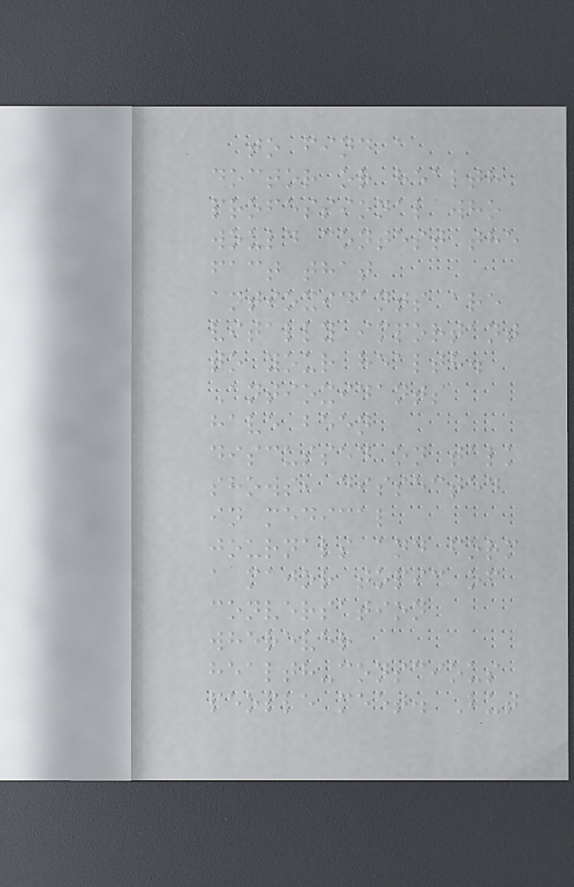to find a
doctor or health
professional who
would contest the
fact that
antioxidants are
vitally important
to your health.
Antioxidants
have been
discussed on talk
shows, dissected
in medical
journals and form
a major topic of
conversation
wherever
health-conscious
people meet. But
